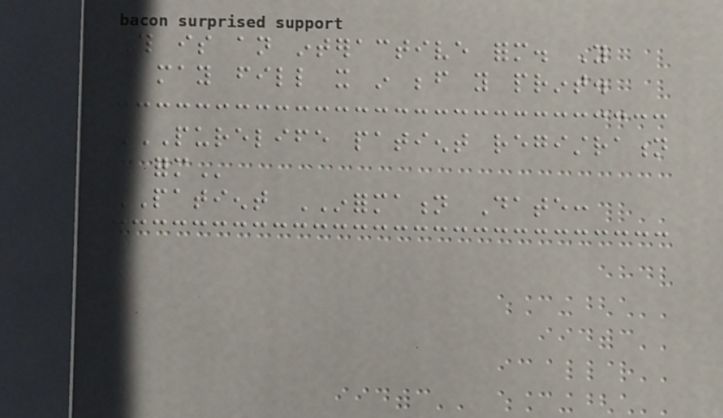This is an interactive form. You
may fill it in before you print.
PURELIFE PATIENT REGISTRATION
FORM
PATIENT INFORMATION Date:
